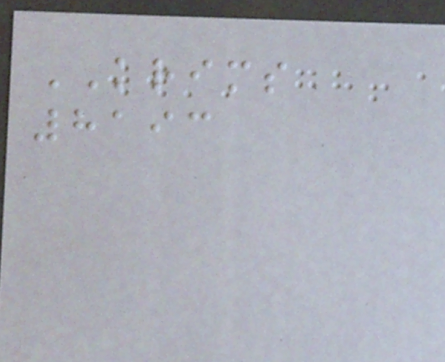KRIMS
8193
